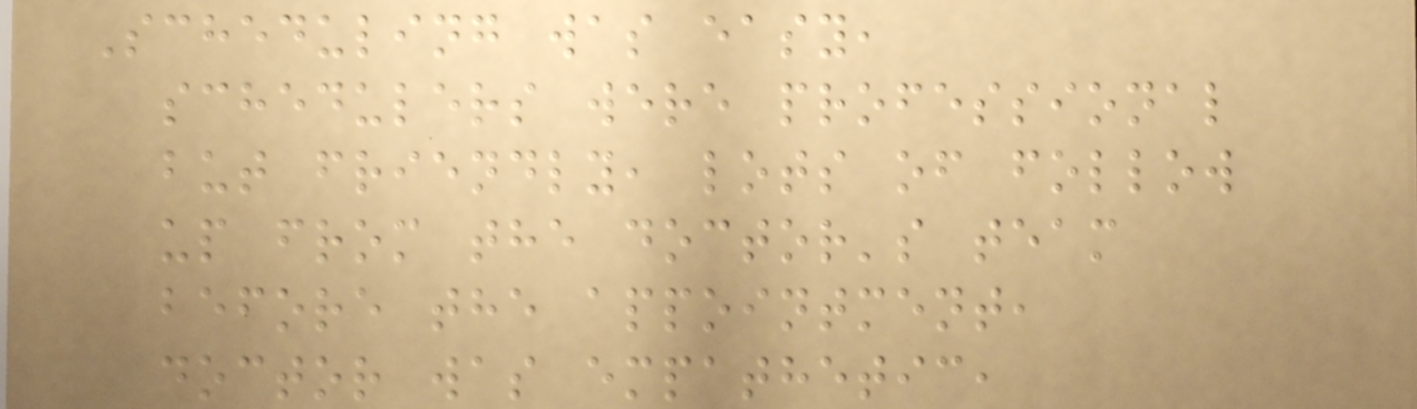Scheduling was easy,
schedulers were professional
but friendly, lots of follow
up from the doctor's team
before the appointment,
doctor was empathetic,
